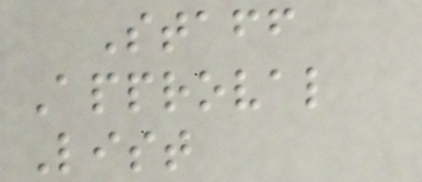Staff
Approval
List
